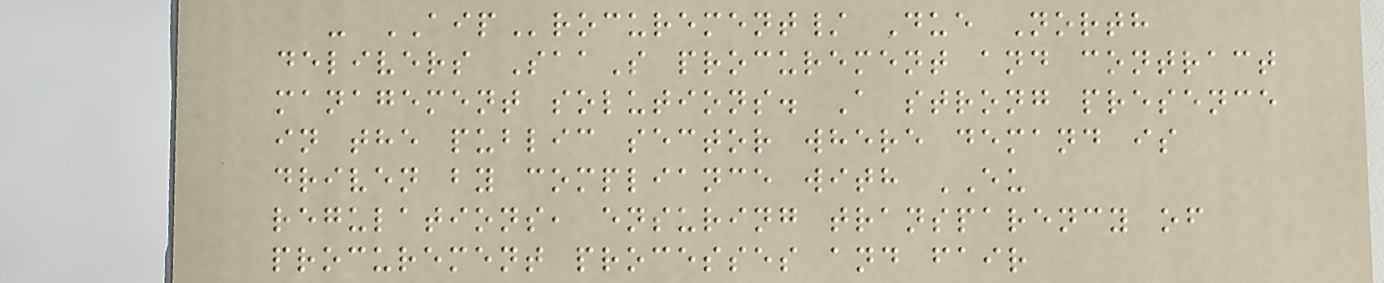- AIProcurement/ Due North
delivers SaaS procurement and contract
management solutions. A strong presence
in the public sector where demand is
driven by compliance with EU
regulations, ensuring transparency of
procurement processes and fair
